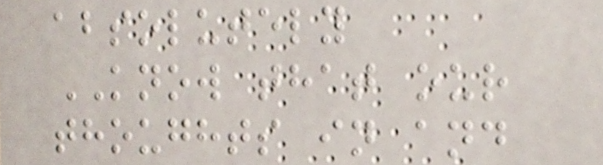absolutely
KNOW that our
thoughts in and
